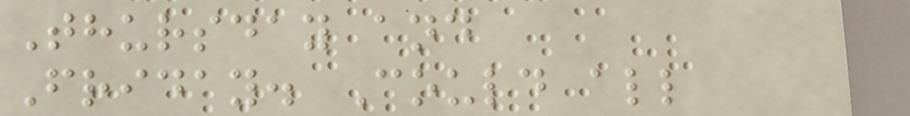Thursday and
Friday. Could all
